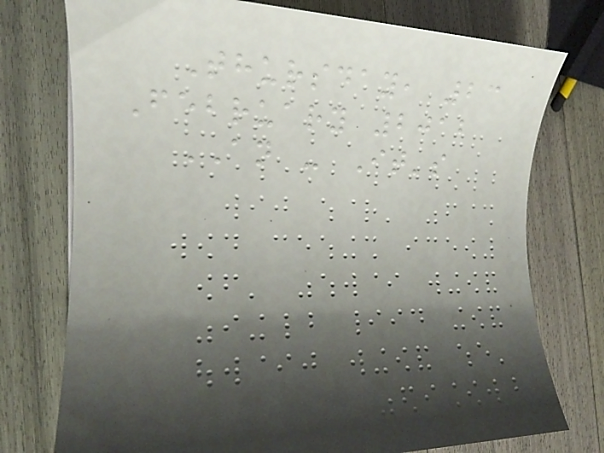Thursday, 23
February 2012
AN - It's
